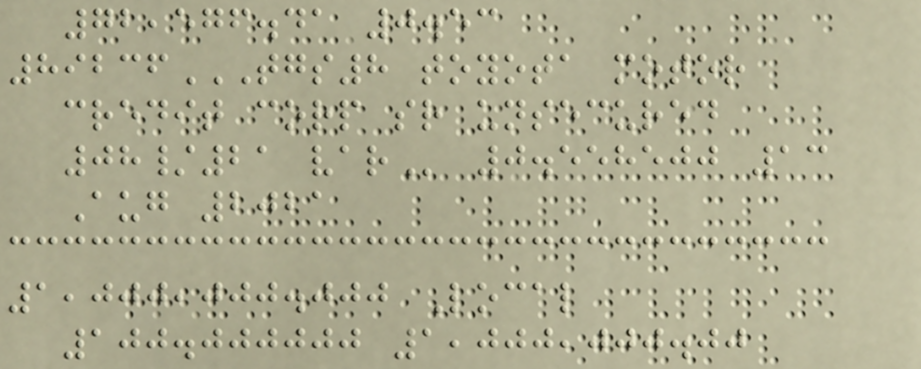72,576.41 0.53
89236TGS8 TOYOTA MOTOR
CREDIT CORP SR UNSECURED
08/21 VAR 0.558500 13
Aug 2021
1,000,000.000 Local
100.000000 1,000,000.00
